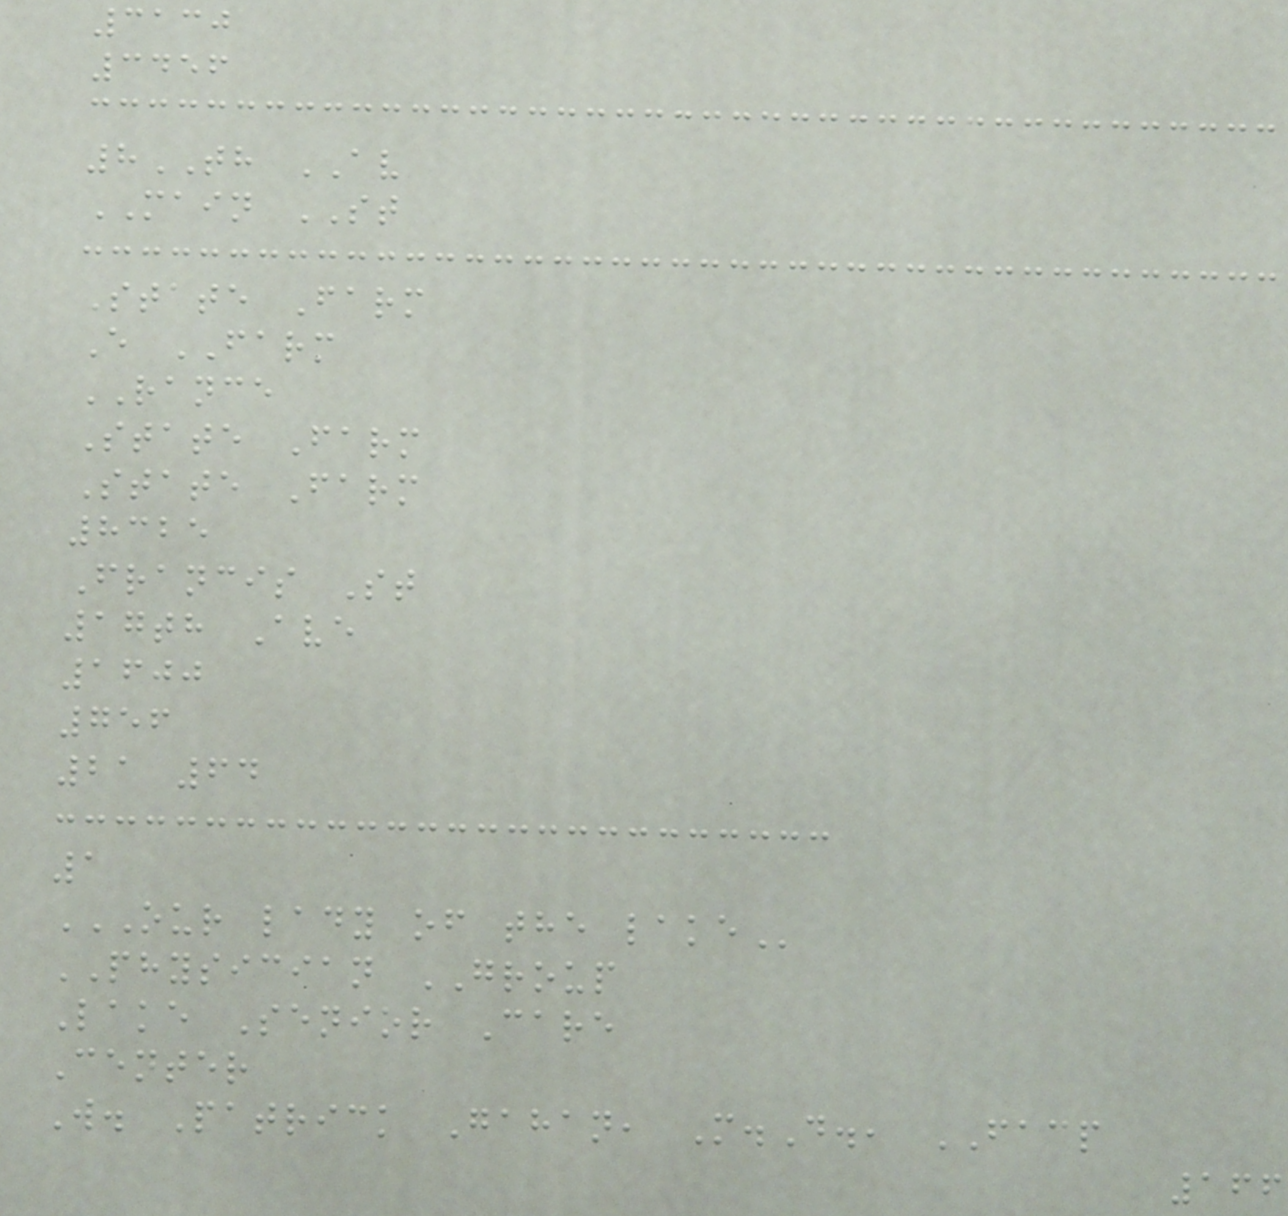3130
3456
8TH AV
MAIN ST
State Farm
E FARM
RANCE
State Farm
State Farm
8325
Francis St
17th Ave
1600
756
21 64
1
OUR LADY OF THE LAKE
PHYSICIAN GROUP
Lake Senior Care
Center
W. Patrick Gahan, M.D., FACP
166
